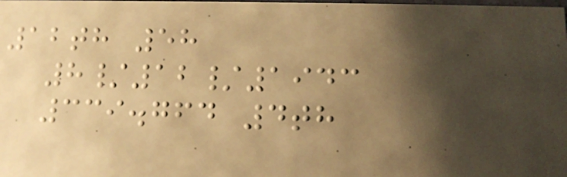12th 58
8/12/1943
339.764 4th
